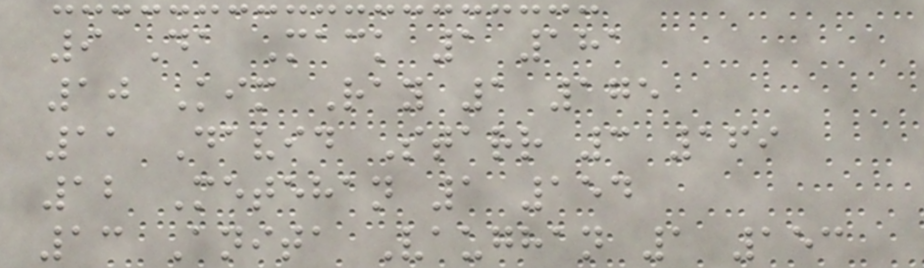9 Da Mack 1 181
10 Kim Ray 1 175
11 David Starr 3 169
12 Metehan 1 154
13 Anita Vaughan 1 153
